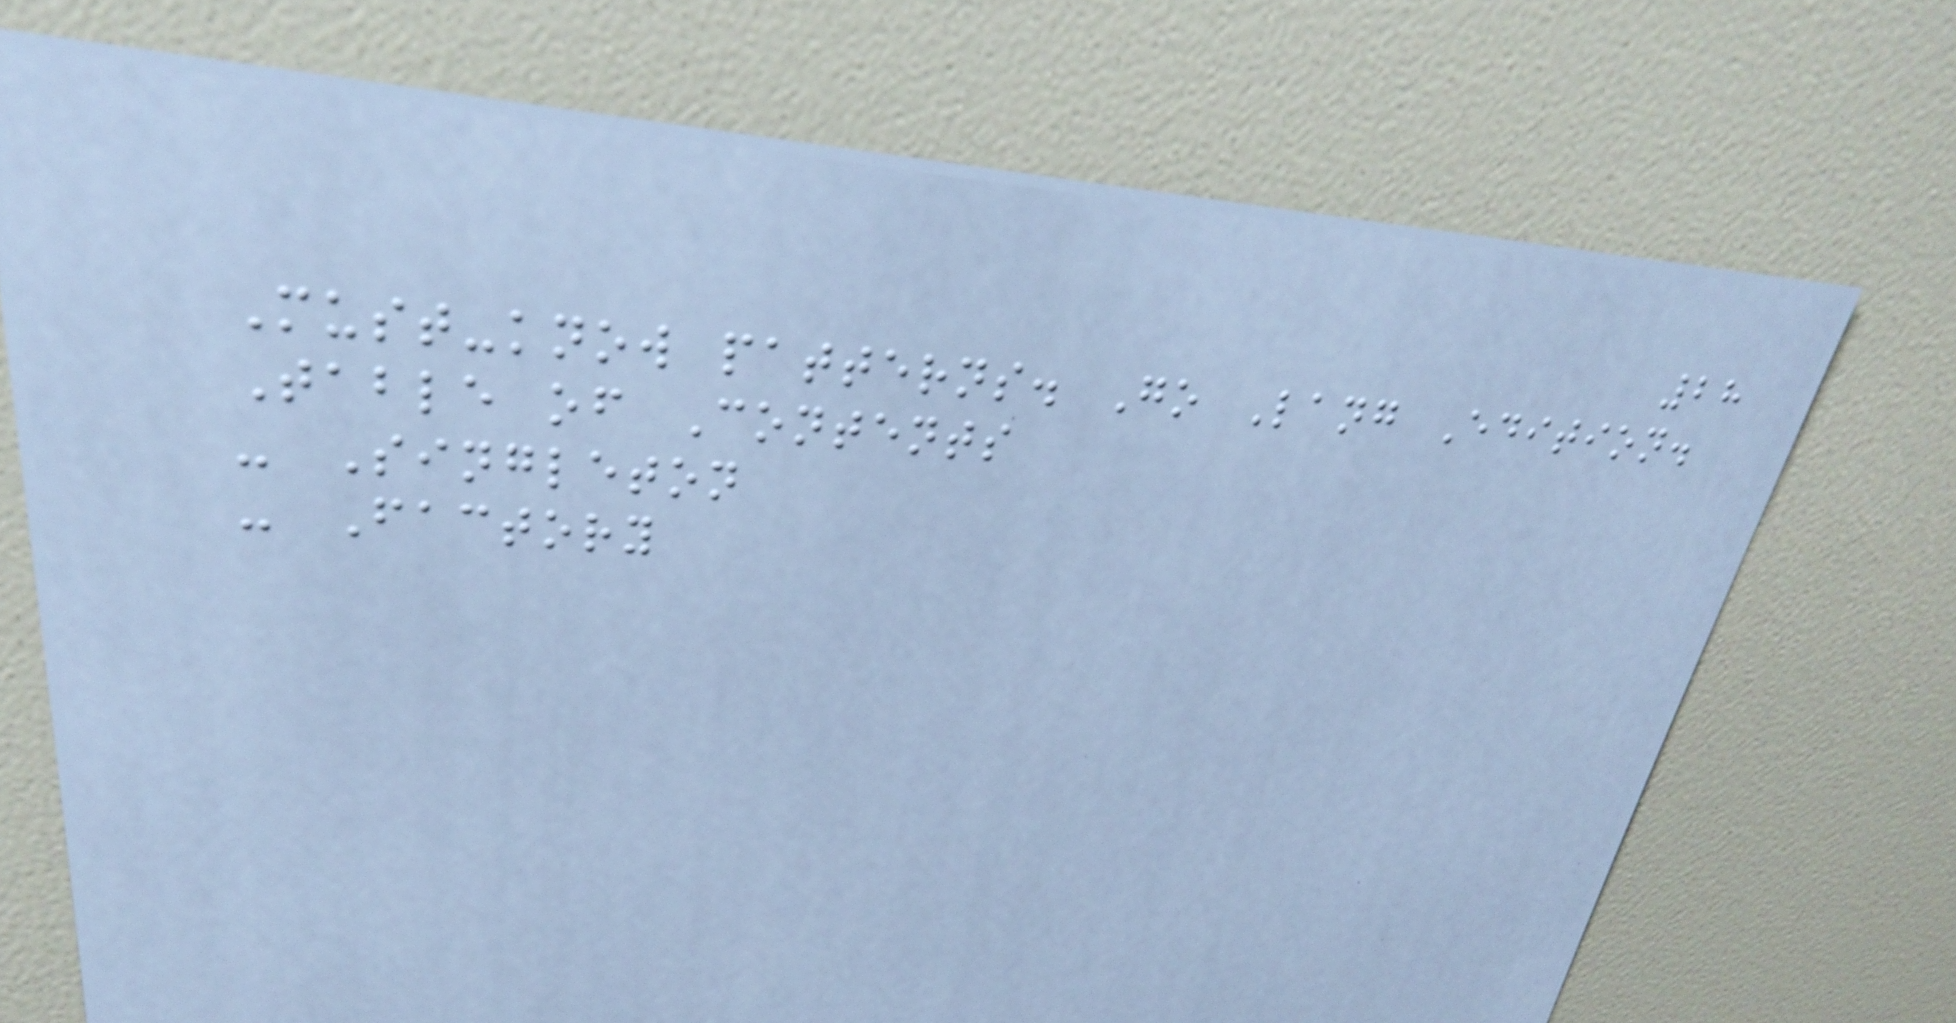28
Must-know patterns. Go Lang Edition.
Table of Contents
- Singleton
- Factory
